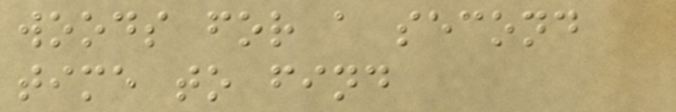woods for a second
time to find
